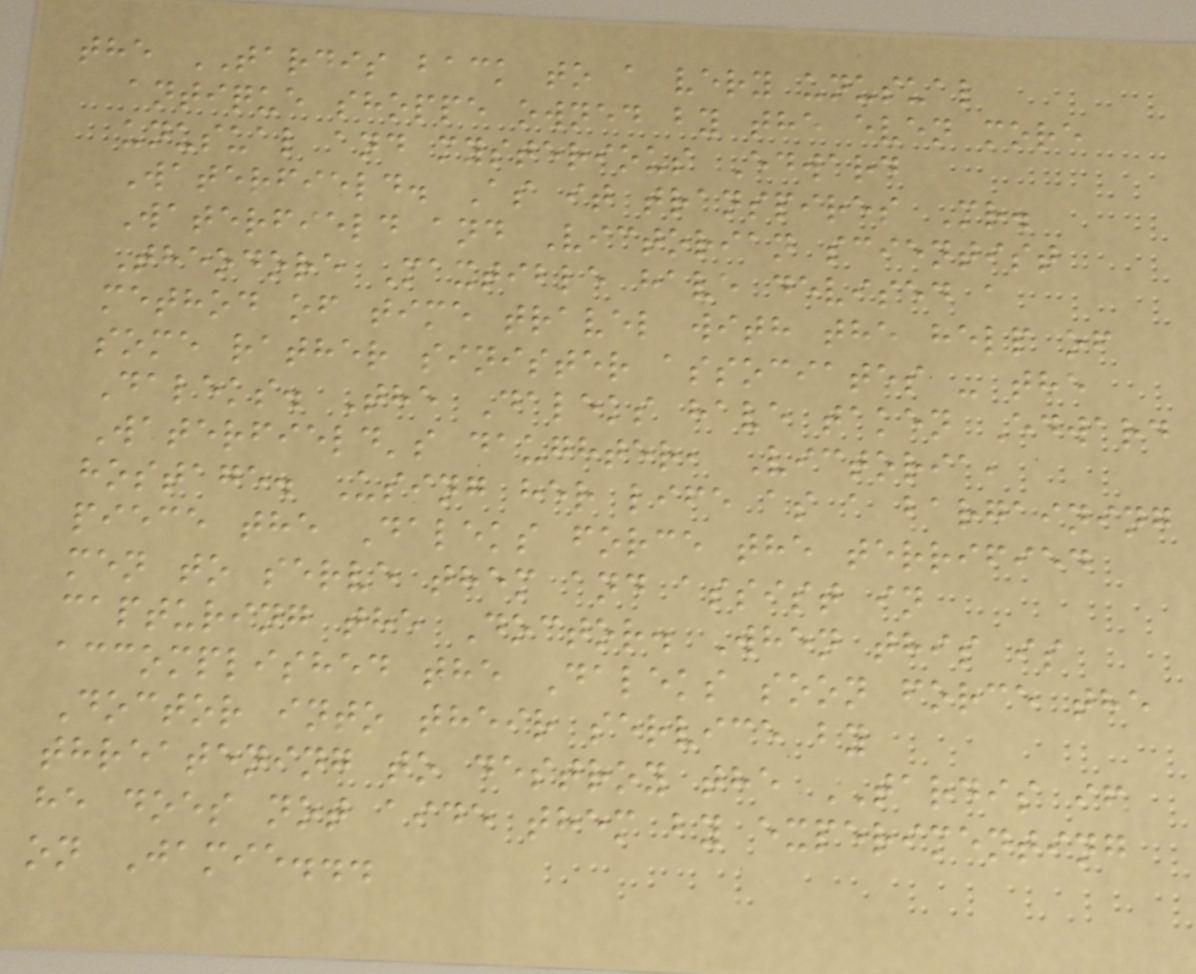the TARDIS back to a very unusual
antique shoppe owned by the even more
unusual and mysterious Edward
Waterfield. As it transpires Mr.
Waterfield and Victorian scientist
Theodore Maxtible have devised a
method of time travel with the help of
some rather sinister associates - the
Daleks. The Daleks have taken Edward
Waterfield's daughter, Victoria,
hostage. Using her life as a bargaining
piece the Daleks force the terrified
men to serve them and assist in
capturing the Doctor. When this is
accomplished the Daleks soon force the
Doctor into their service by
threatening to destroy the TARDIS if
he does not aide them by experimenting
on Jamie...
